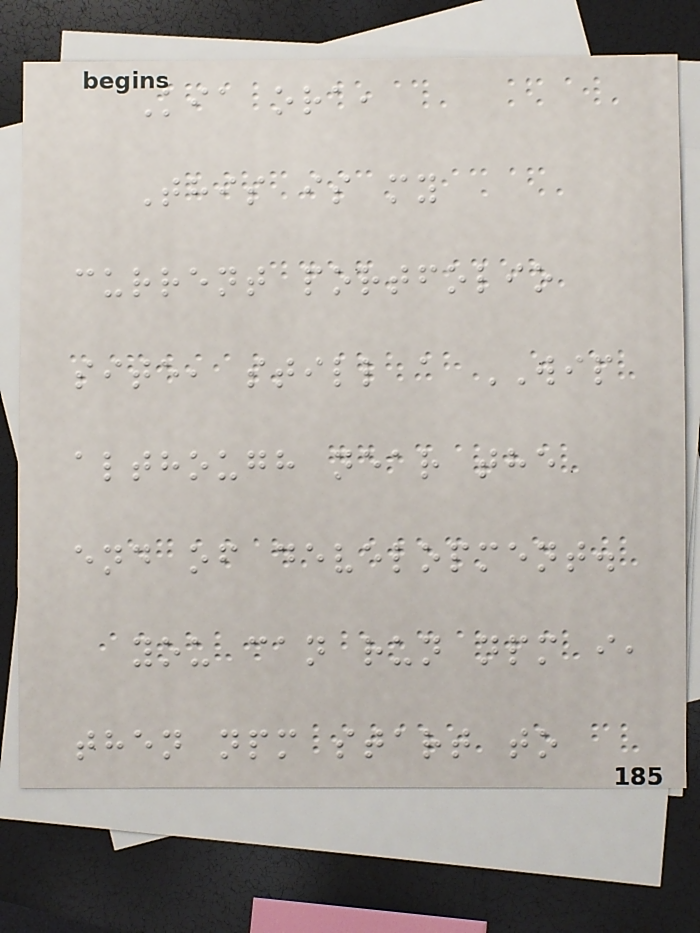Kia ora,
This is my
current portfolio
site, still a WIP
although near the
end of development.
you can run npm i,
then npm start to
